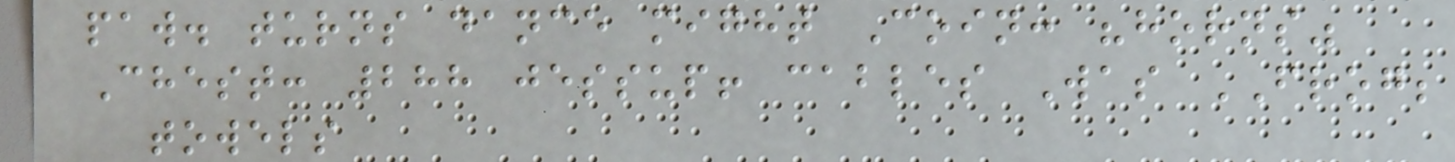paw. turns dance might Coin: "horns"
Chest: 288 jessup! cables Was FROG;
towels
